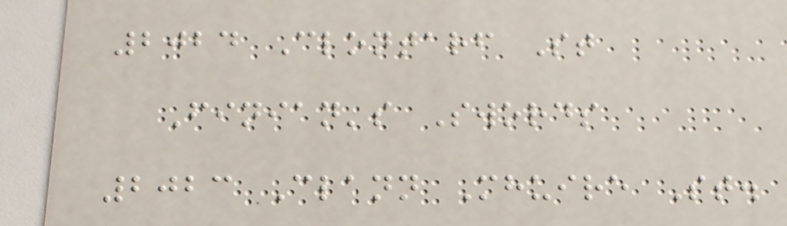2024 Clontarf St
Finian's Swords
2023 Clann Mhuire St.
